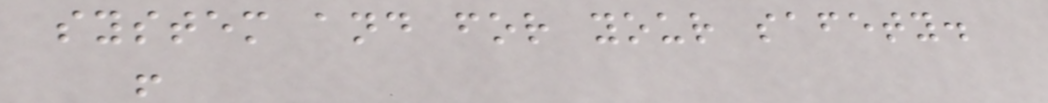system and for your safety.
!
